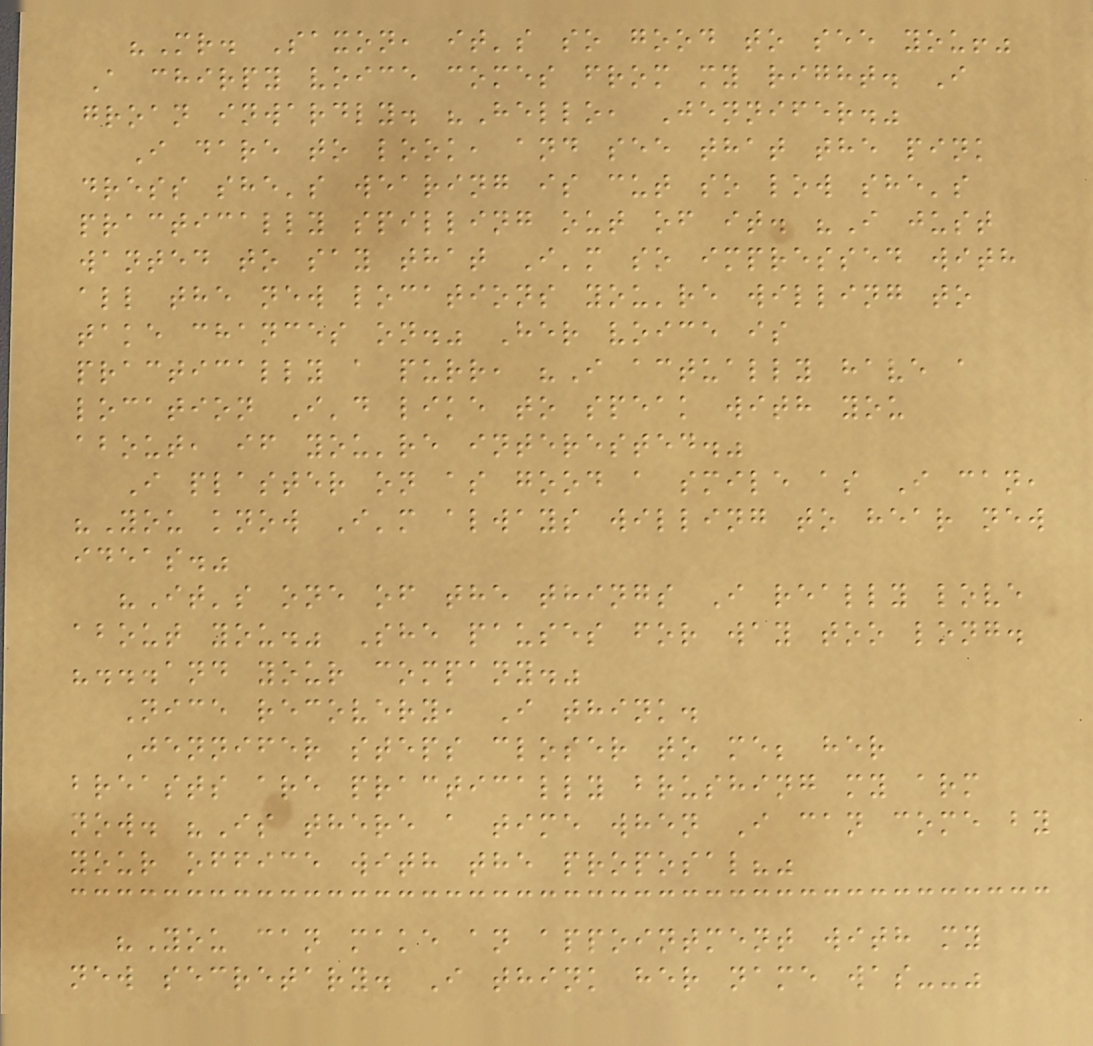"Mr. Saxon, it's so good to see you!"
A chirpy voice comes from my right. I
groan inwardly. "Hello, Jennifer."
I dare to look, and see that the pink
dress she's wearing is cut so low she's
practically spilling out of it. "I just
wanted to say that I'm so impressed with
all the new locations you're willing to
take chances on." Her voice is
practically a purr, "I actually have a
location I'd like to speak with you
about, if you're interested."
I plaster on as good a smile as I can,
"You know I'm always willing to hear new
ideas."
"It's one of the things I really love
about you." She pauses for way too long.
"...and your company."
Nice recovery, I think.
Jennifer steps closer to me; her
breasts are practically brushing my arm
now. "Is there a time when I can come by
your office with the proposal?"
"You can make an appointment with my
new secretary. I think her name was--"
